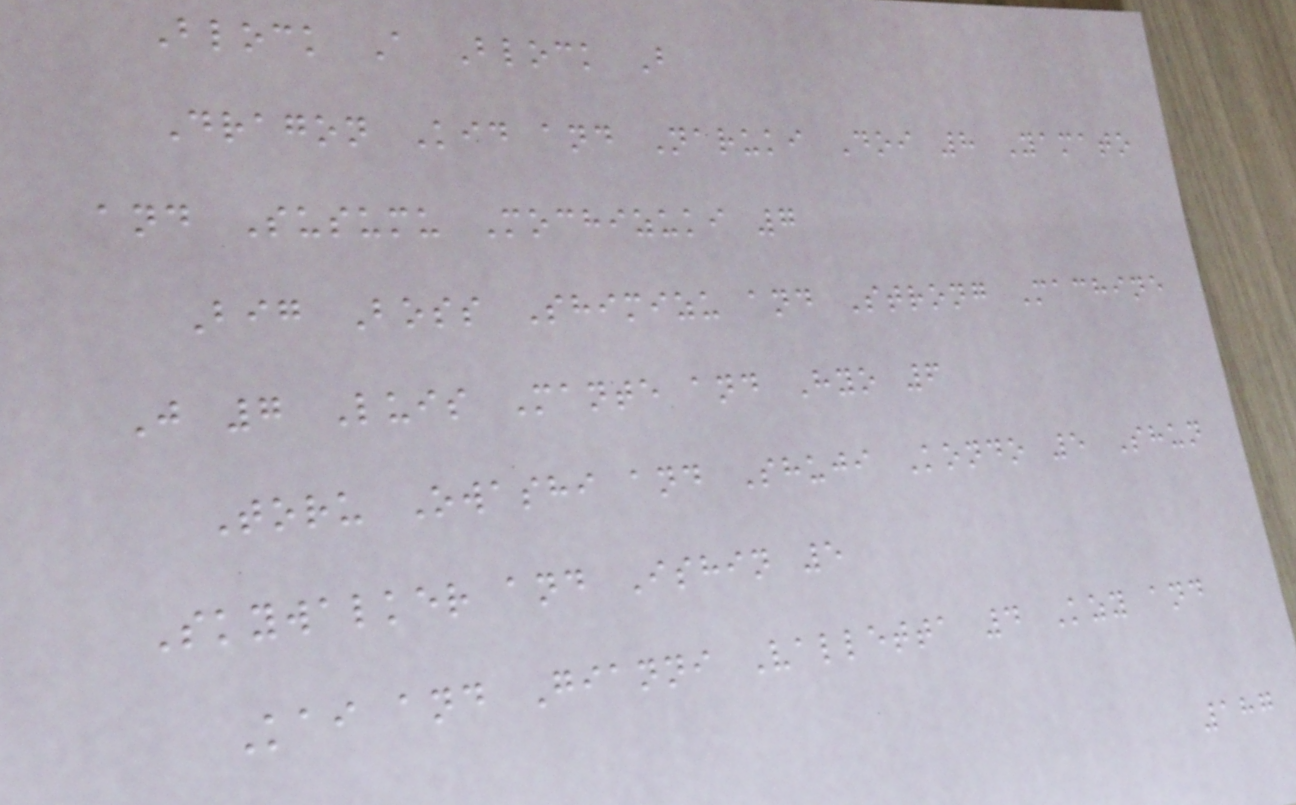Block A Block B
Dragon Kid and Naruki Doi 8 Yamato
and Susumu Mochizuki 7
Big Boss Shimizu and Strong Machine
J 7 Luis Mante and Hyo 6
Toru Owashi and Shuji Kondo 5 Shun
Skywalker and Ishin 5
Kai and Gianni Valletta 4 Kzy and
187
